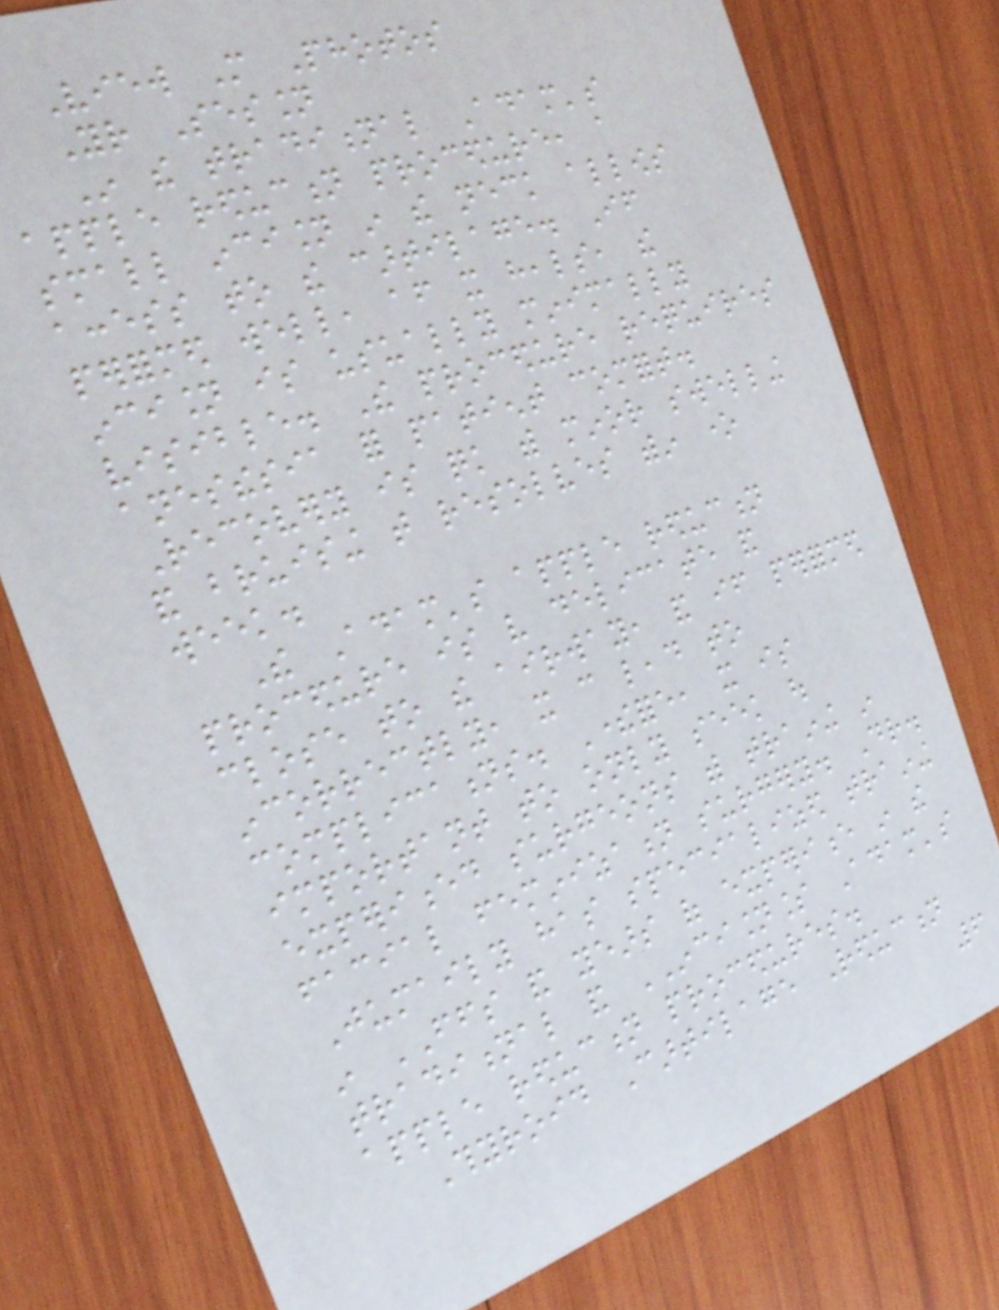View More Photos
Your Session
In the traditional Adam's
apple reduction procedure, a
small incision in the neck allows
access to the cartilage. If
performed well, after it heals, the
incision is usually minimally
visible. The procedure requires
anesthesia for patient comfort.
Recovery is quick with minor swelling
and bruising that resolves within one
week.
The Adam's apple reduction
procedure is very delicate and
close to the airway, and if performed
incorrectly, it can lead to
complications. Therefore, it is
important to only seek out
experienced surgeons with training in
facial feminization surgery. Dr.
Jumaily has specialized training
in FFS and years of experience in the
traditional and INCISIONLESS Adam's
apple reduction procedures.
Thyroid Cartilage Reduction
6
